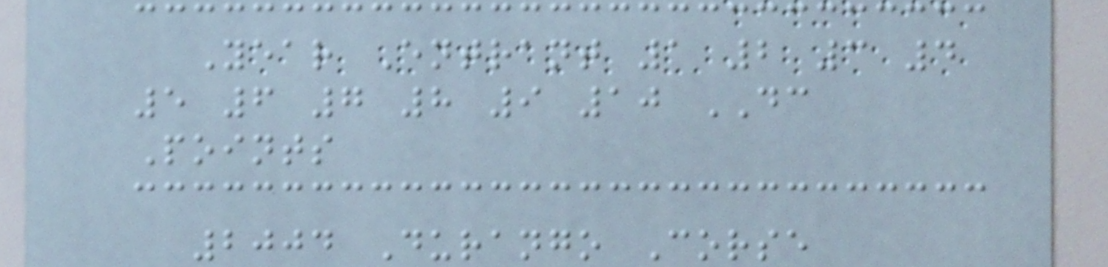Year Entrant 1 2 3 4
5 6 7 8 9 10 DC
Points
2004 Durango Corse
